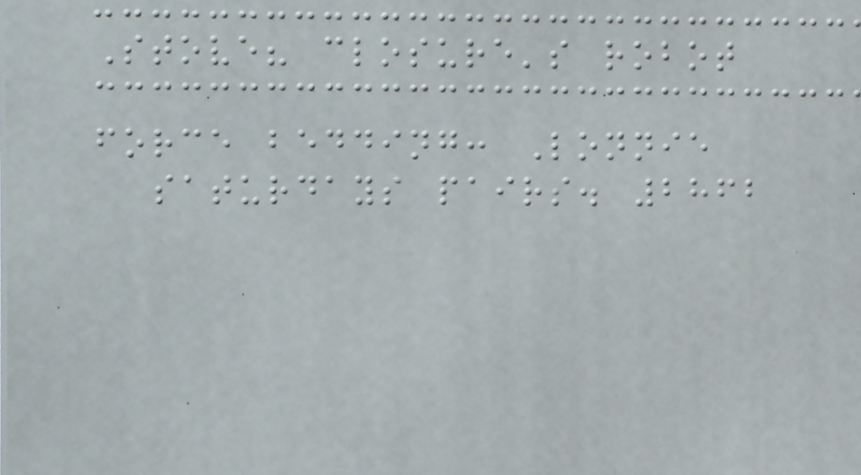Stove? closure's robot
force bedding: Lonnie
saturdays pairs. 2862
